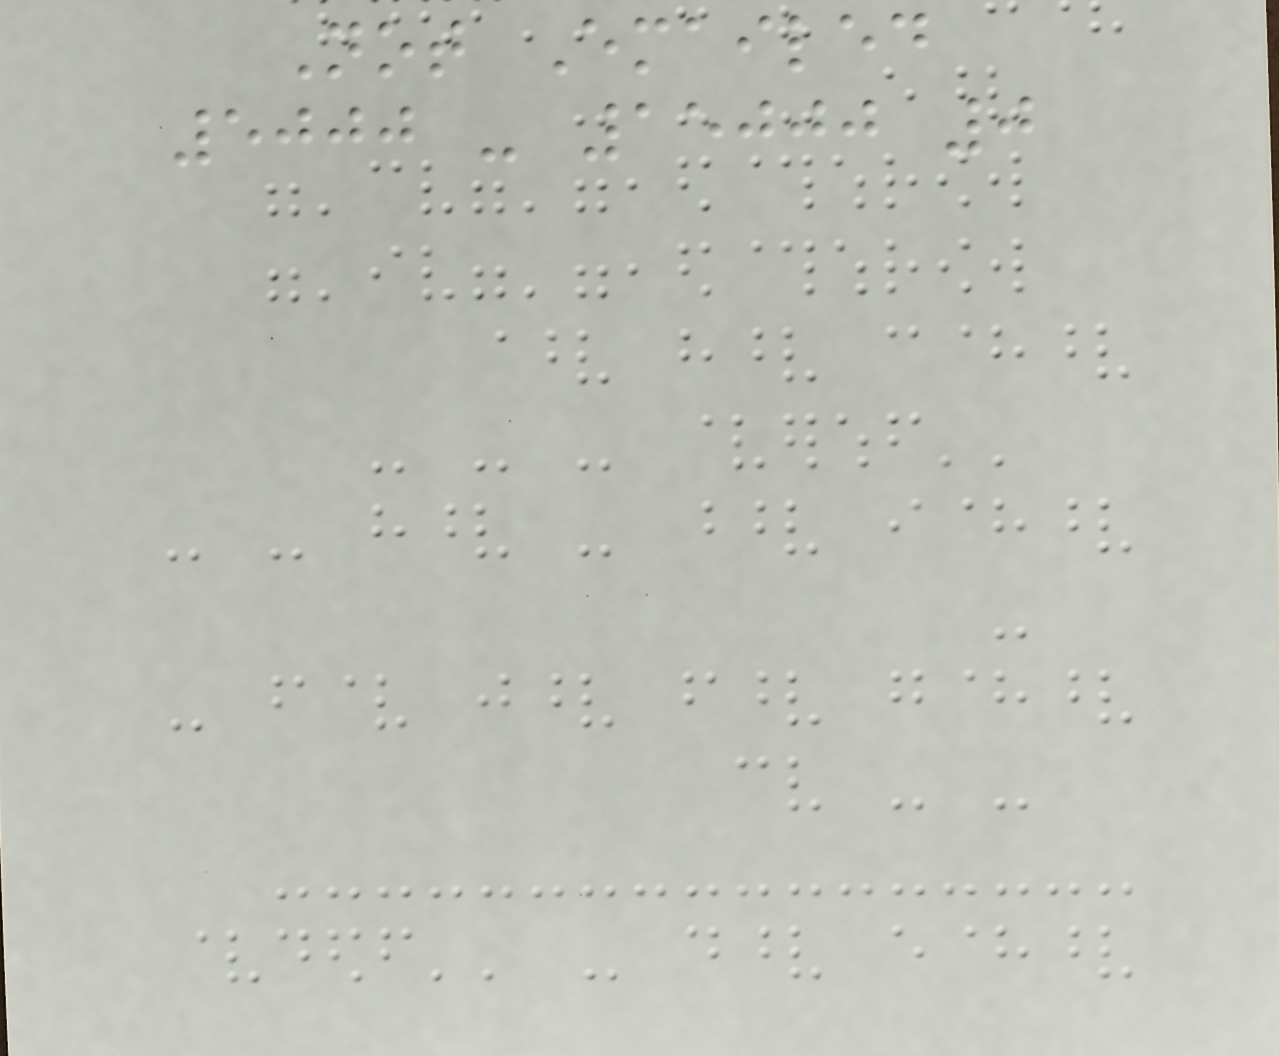Not Emailed
5000 - 15000 0
